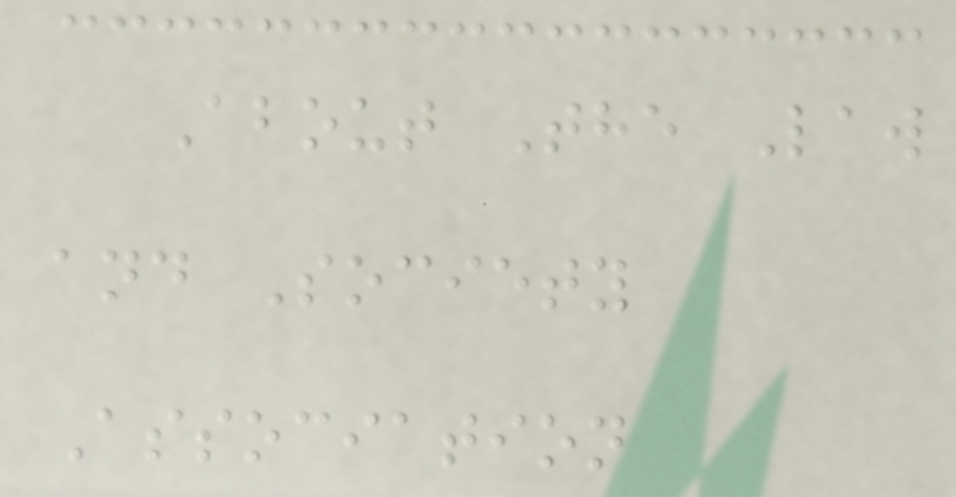About The Law
and Society
Association
